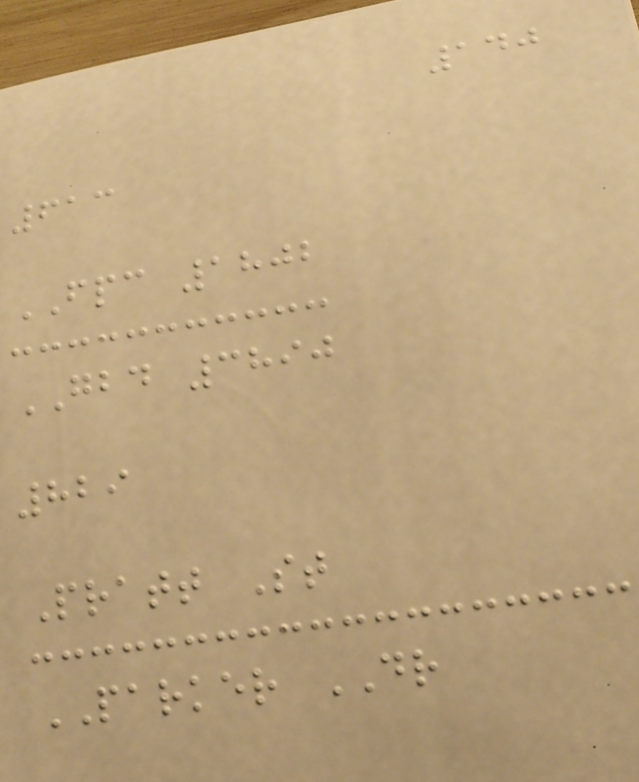140
613
FPC 1802
GBD 3890
829
Pratt St
PARKER DR
